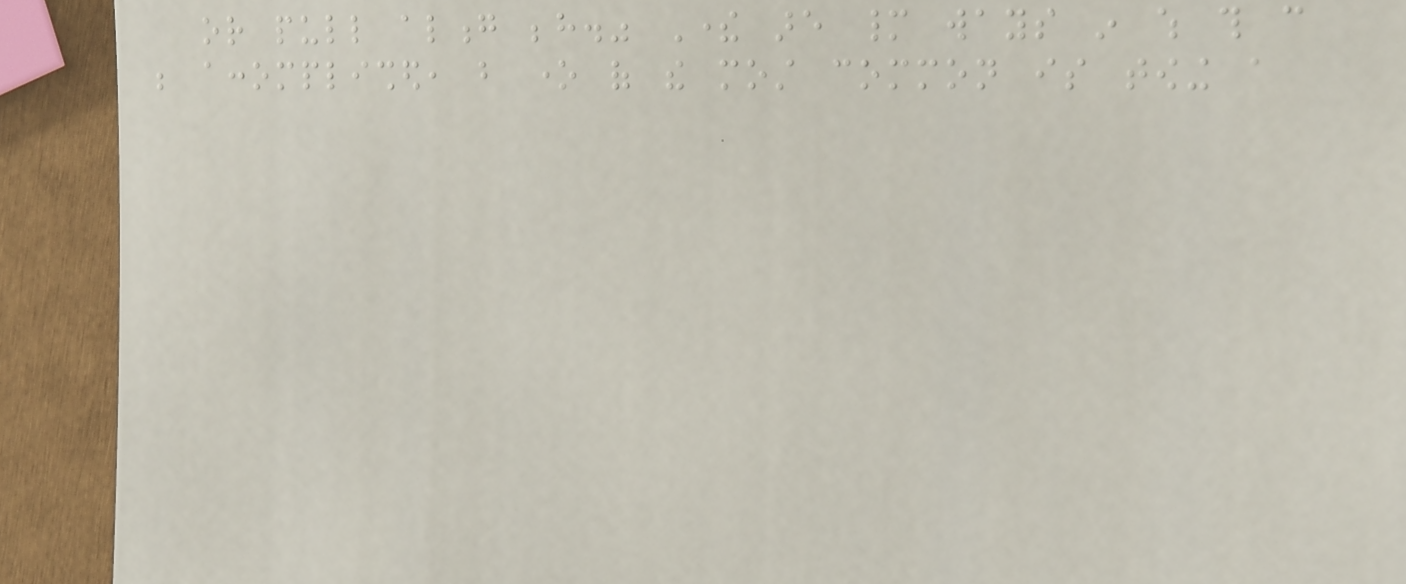or pull along behind." There are many ways in which this can
be accomplished, but one of the most common is towing a
